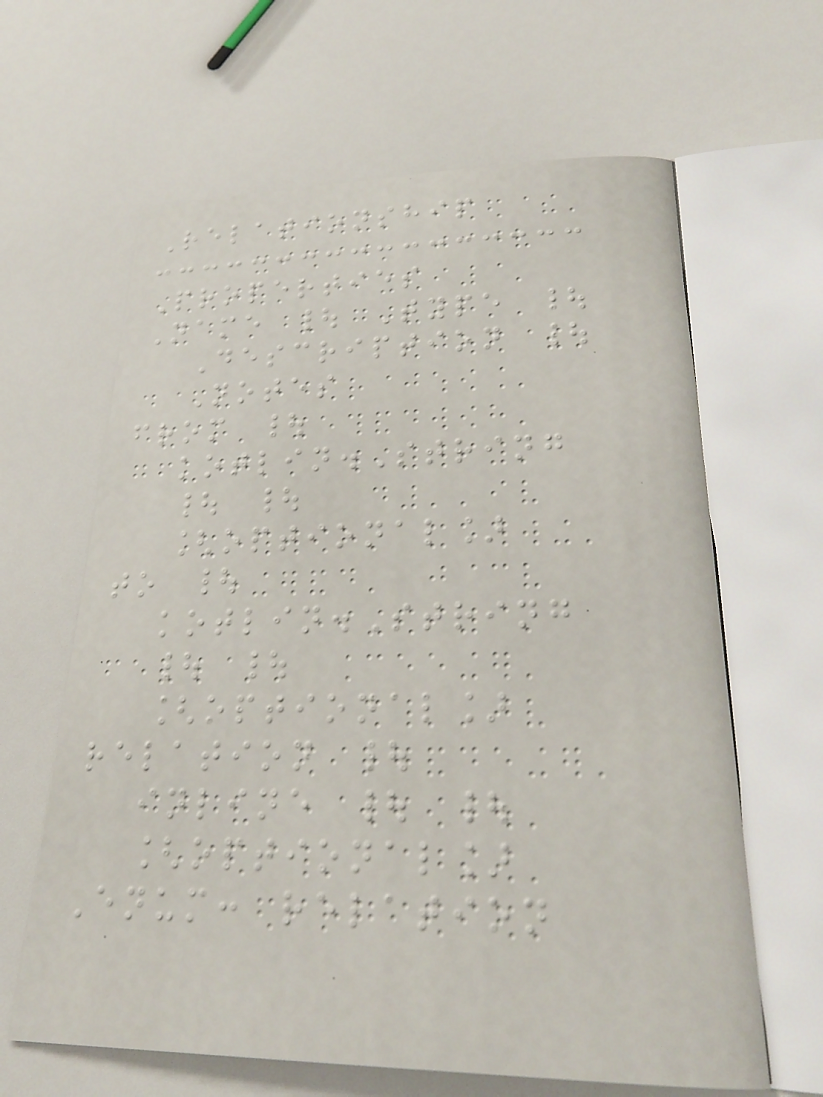Relationship
Properties
Name | Type |
Description |
Notes
from |
kotlin.String
| |
[optional]
to |
kotlin.String
| |
[optional]
relation |
inline | |
[optional]
Enum: relation
